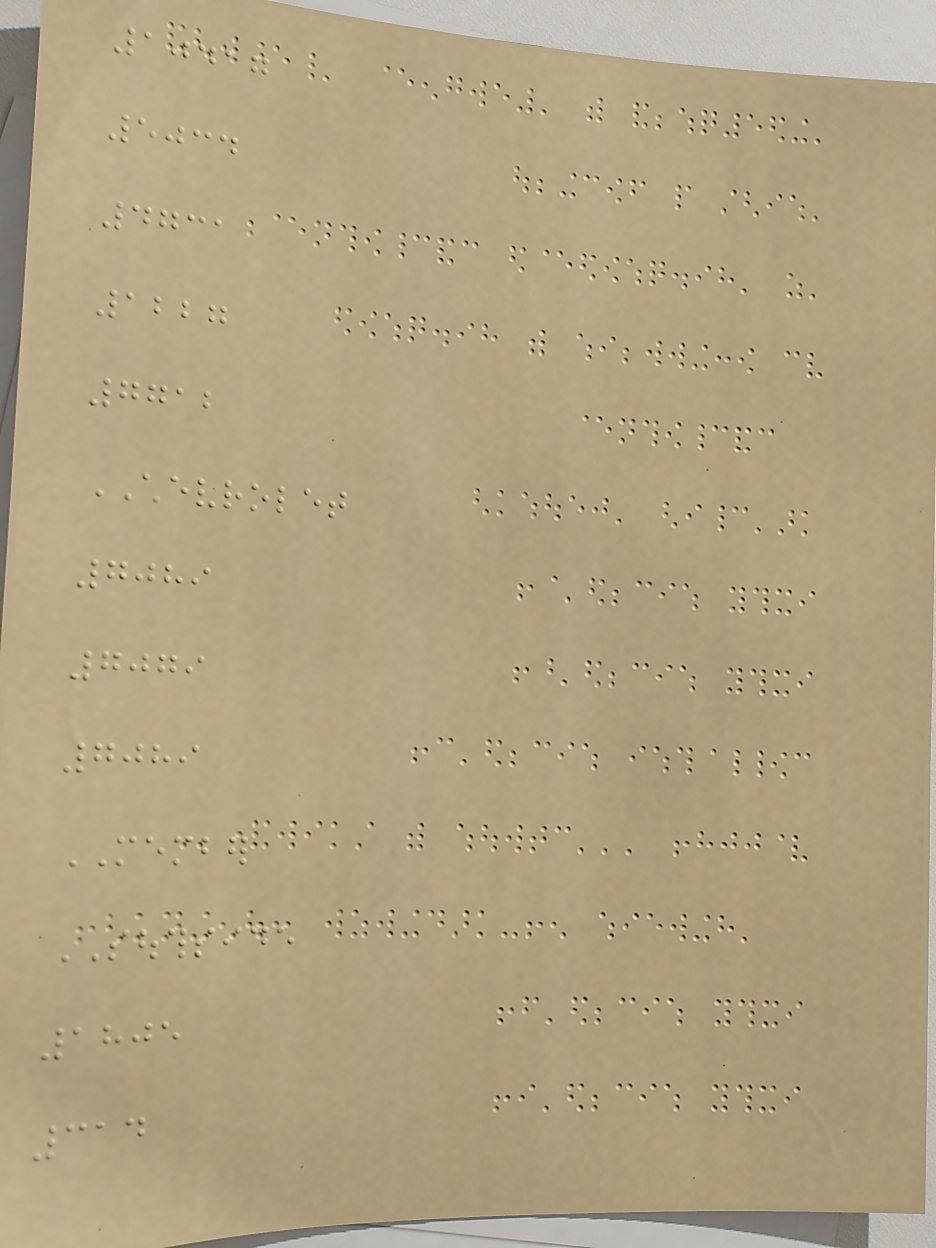10417
5034
4731
1227
7712
CHEVROLET
7089
7079
7089
MEMBER
SOUTHSIDE
1805
314
